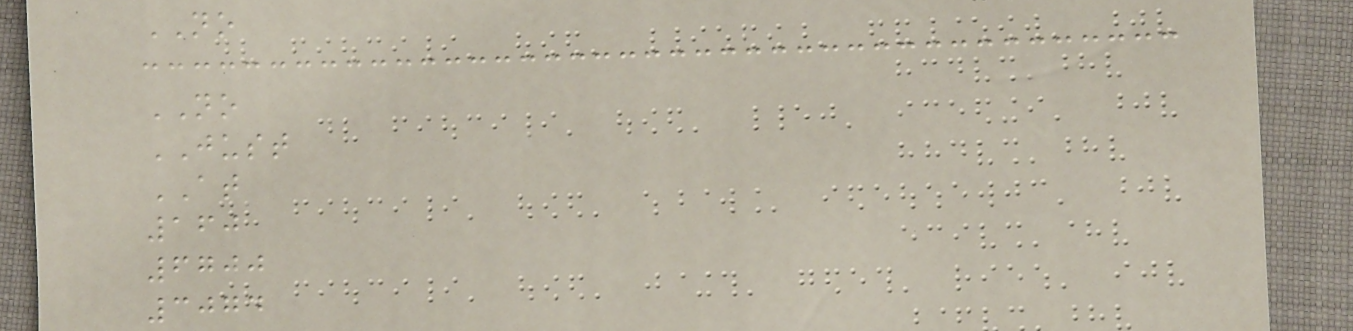NO
NO
JUST
AT
160
6700
3074
